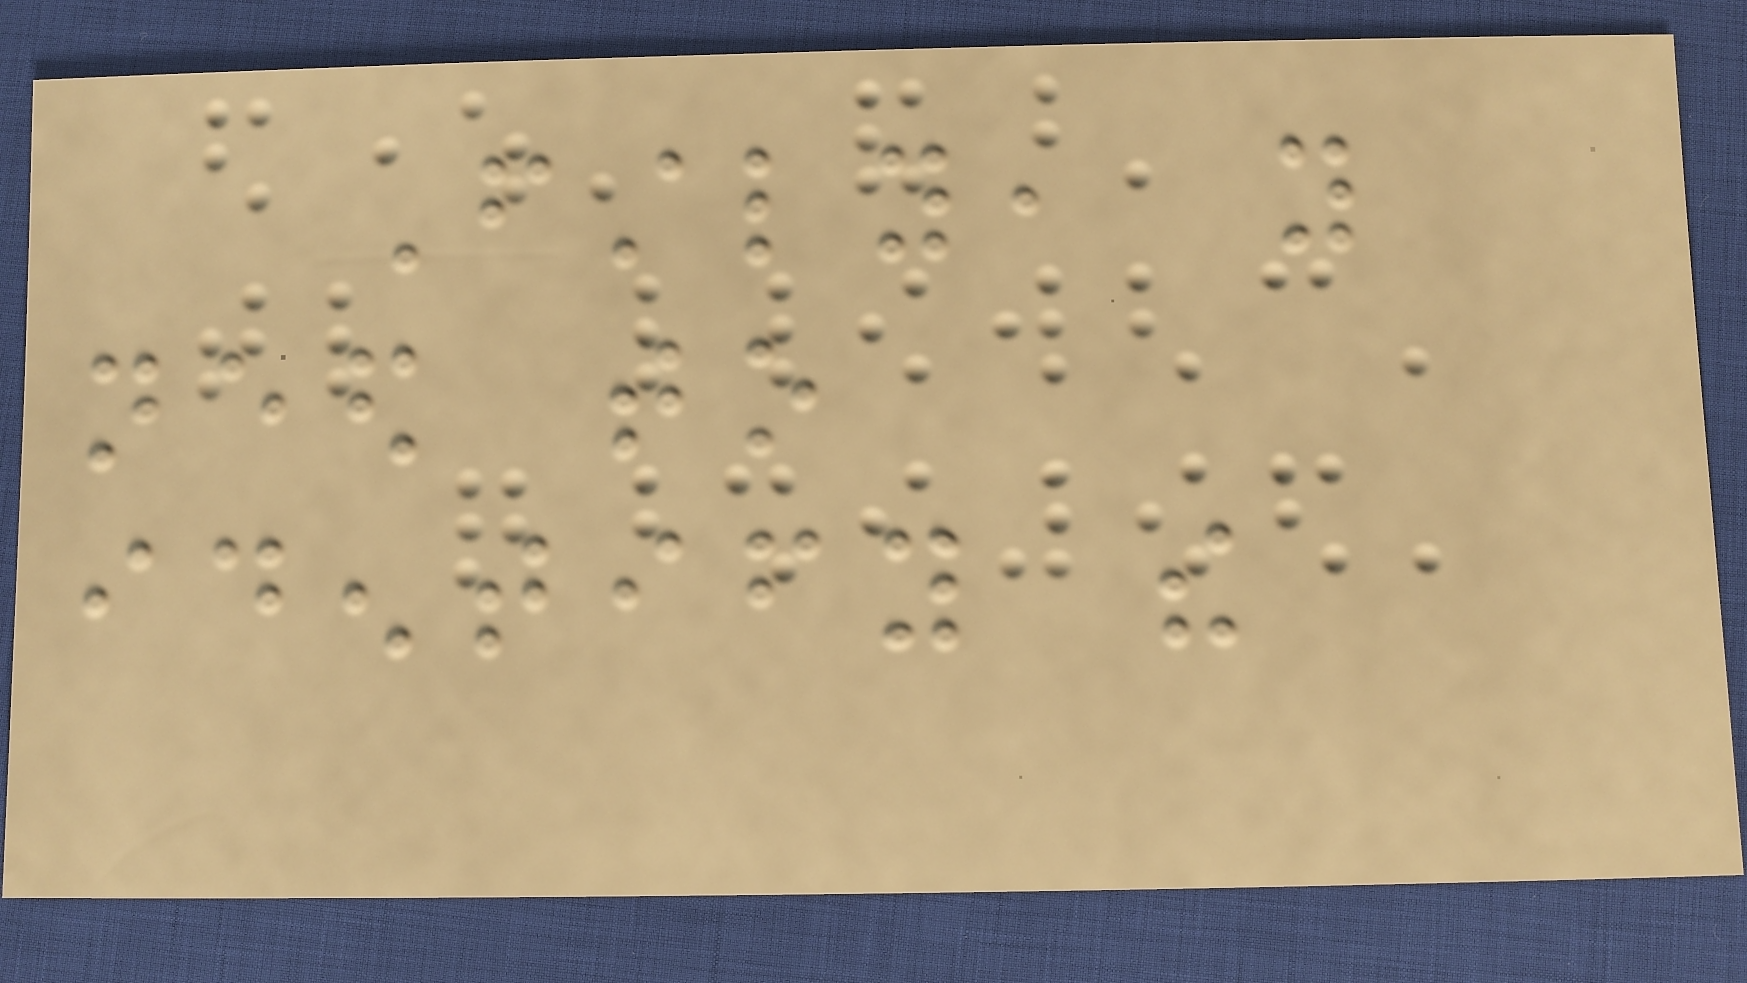Firstly, you
need to
identify the
